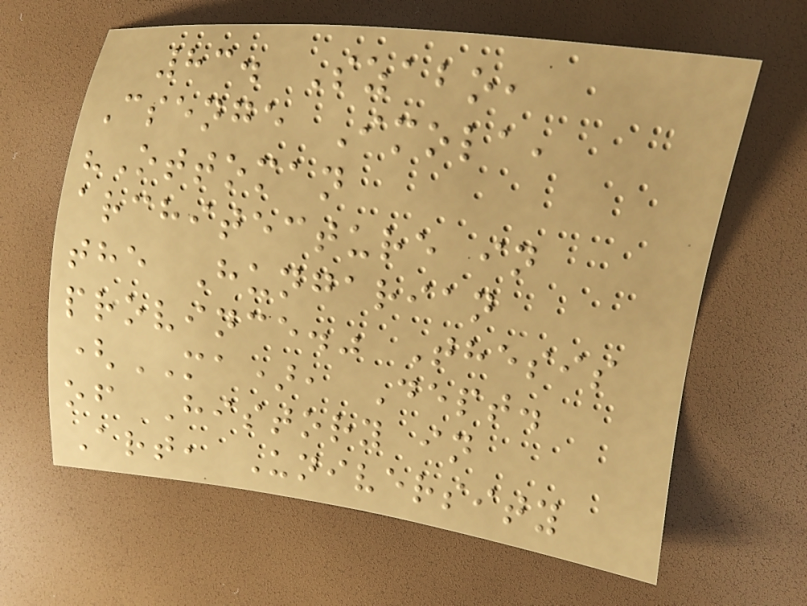83. Szabo,
Csenge Imola,
"Ottoman
architecture in
the Hungarian
province." Thesis
(MA), Dept.
of History in
Art, University
